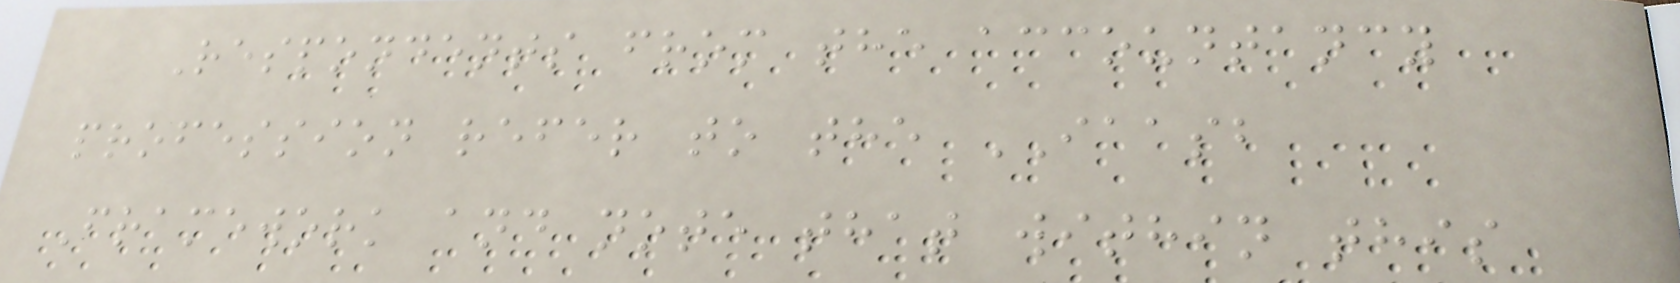Respondents from the accountancy
profession refer to the IAASB
Framework and note that within this
